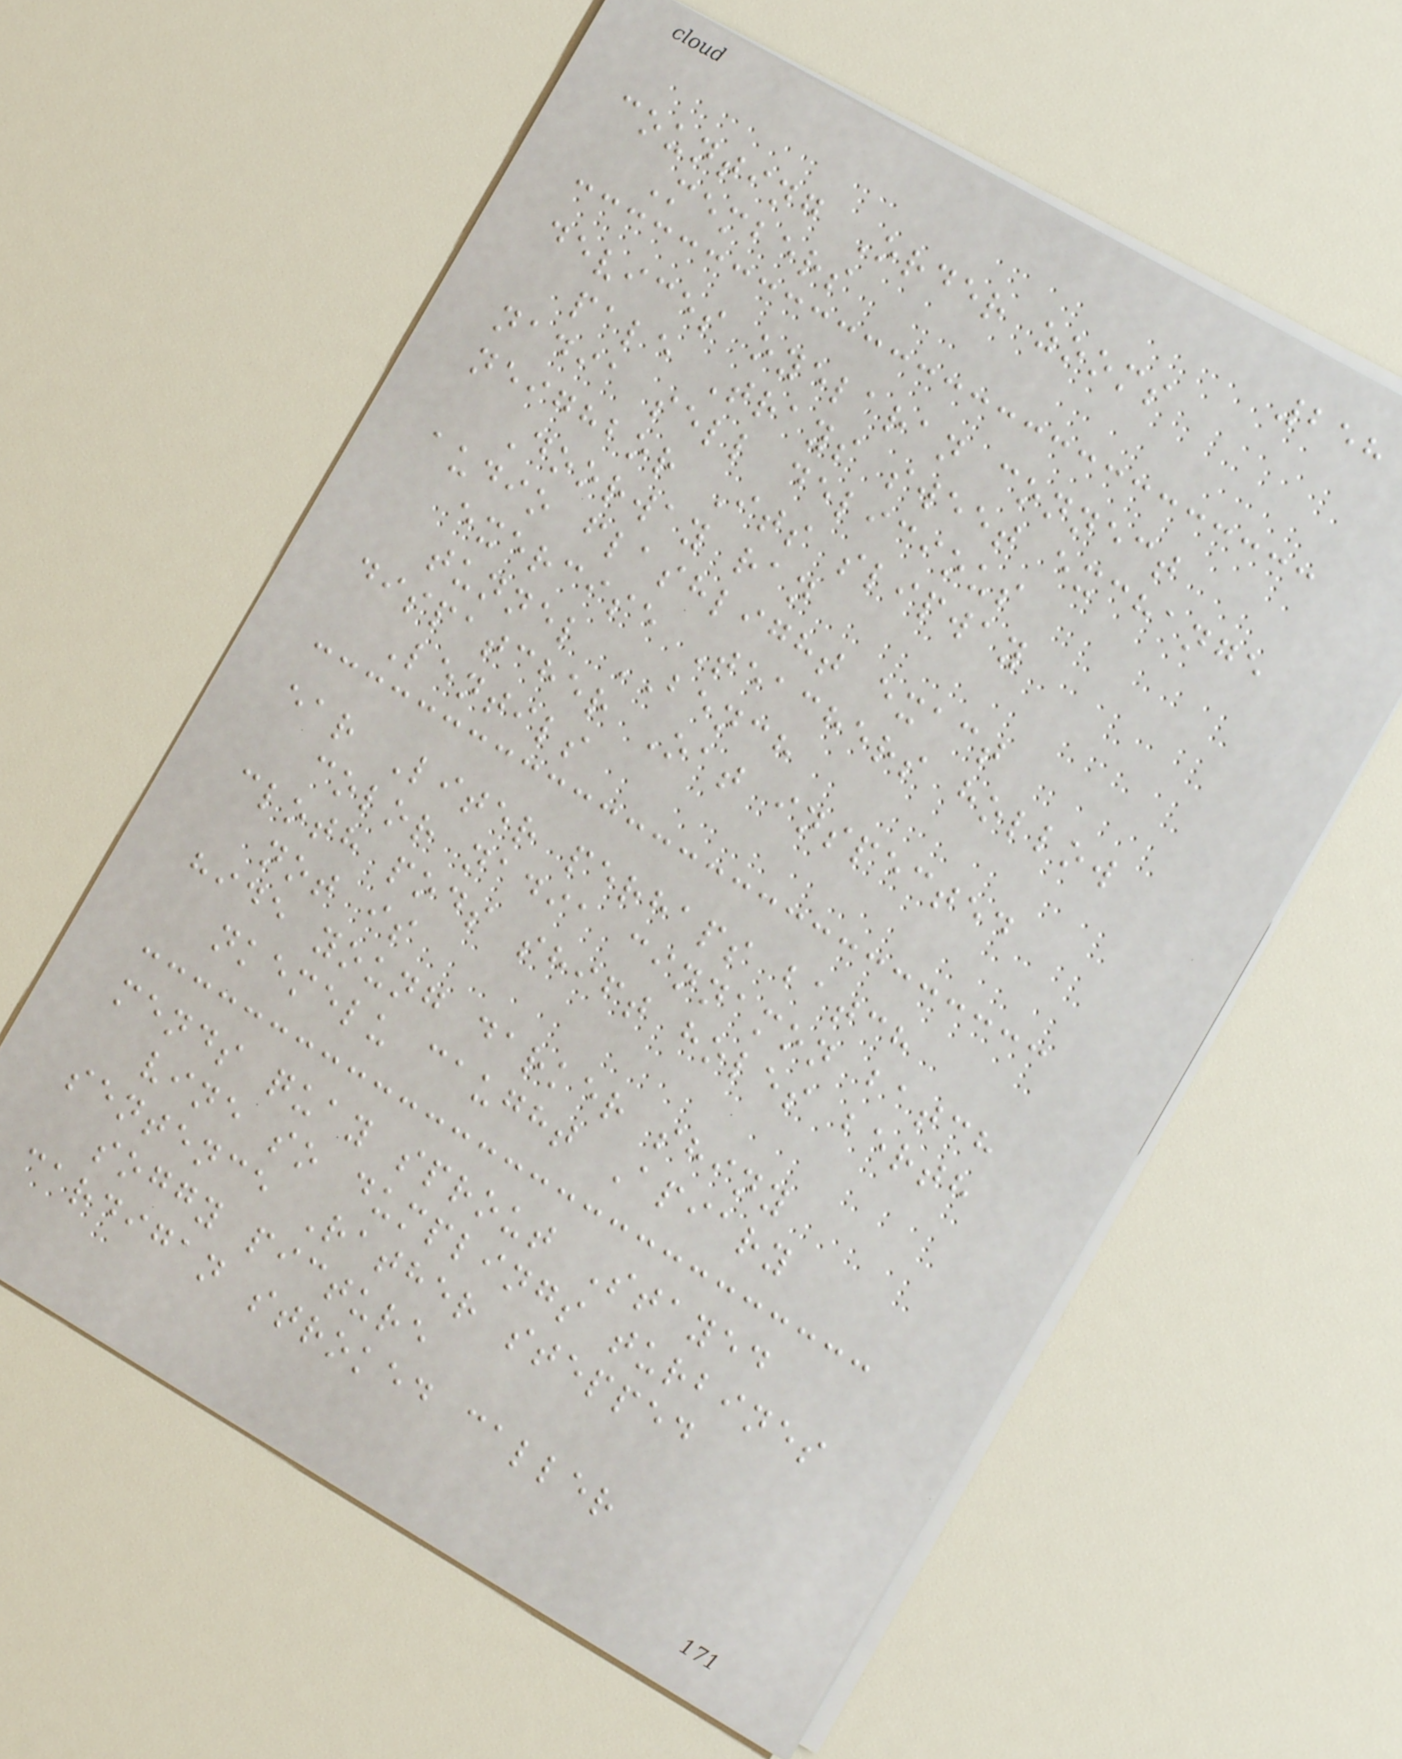258
counting Order zooms
Members
devices oyelaran connect
pale Trays sweet exchange
nadia sell delicious
neighbor Its slipway
Doorway ran
audio flashlight exact
exercise Teachers hollow
tunnel BENCH
dispatcher Oat inspected
Lentils
ear Liter perhaps batch
color nadia cinnamon batch
cloth pods shift holes berth
not is
hide young darker shiny
nkemelu caught Apiary
mends quay sprout Stayed
vine so dumplings turbines
sentence Rather stepped
soggy picture
cardigan stroked caller
